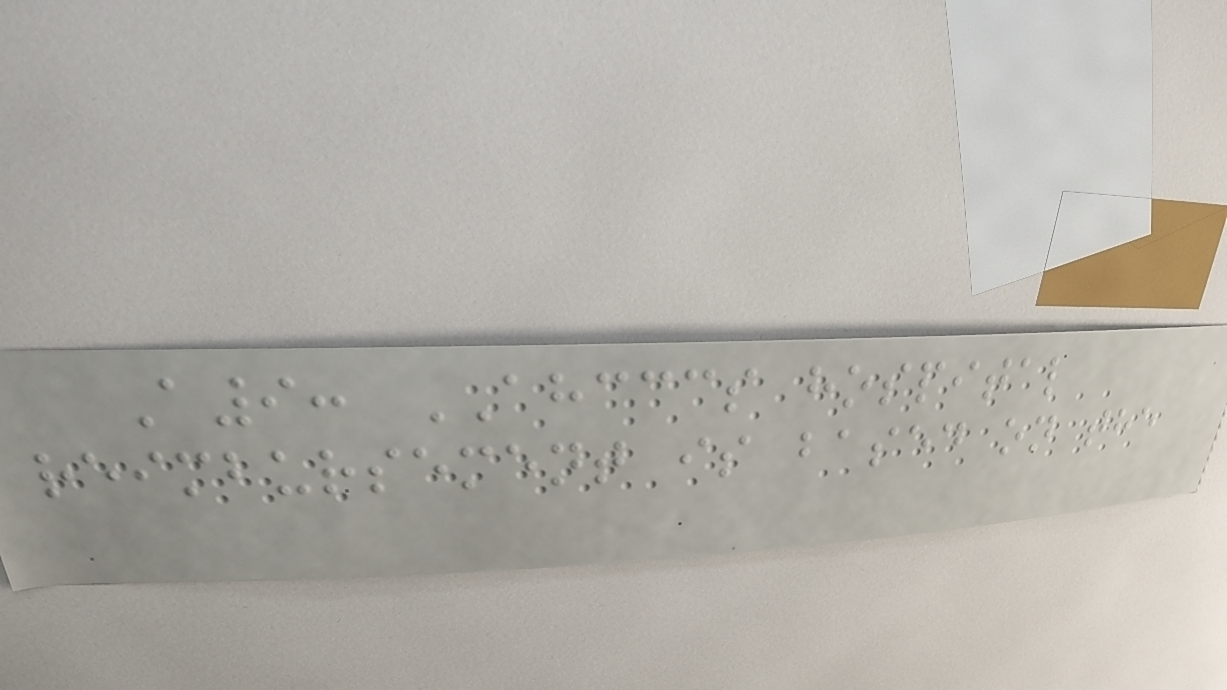A9: AHCCCS hospital
reimbursement is based on the
